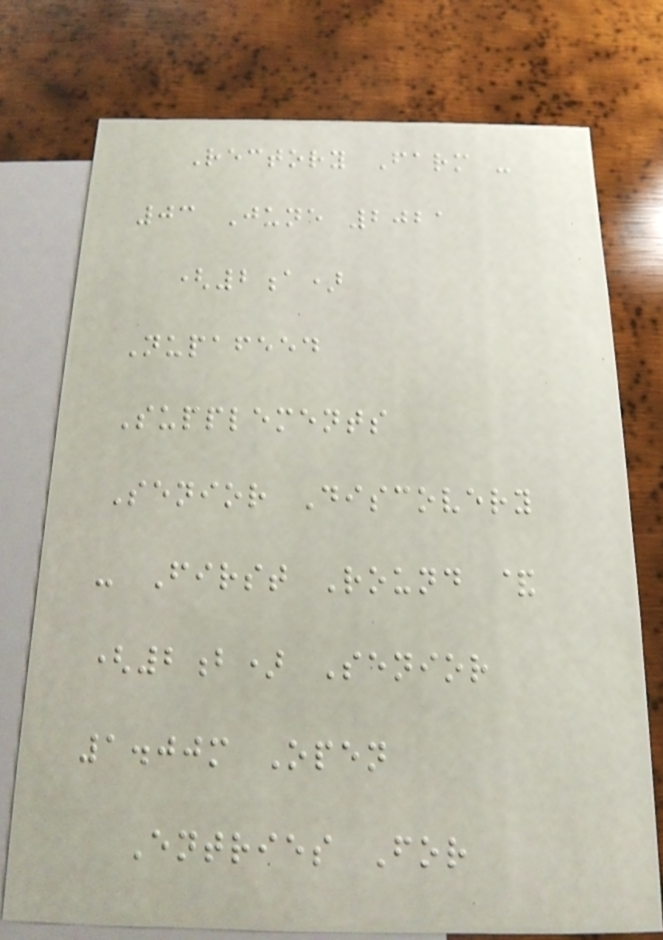Rectory Farm -
03 June 2021
(2a)
Nupafeed
Supplements
Senior Discovery
- First Round &
(2b) Senior
1.00m Open
Entries For
